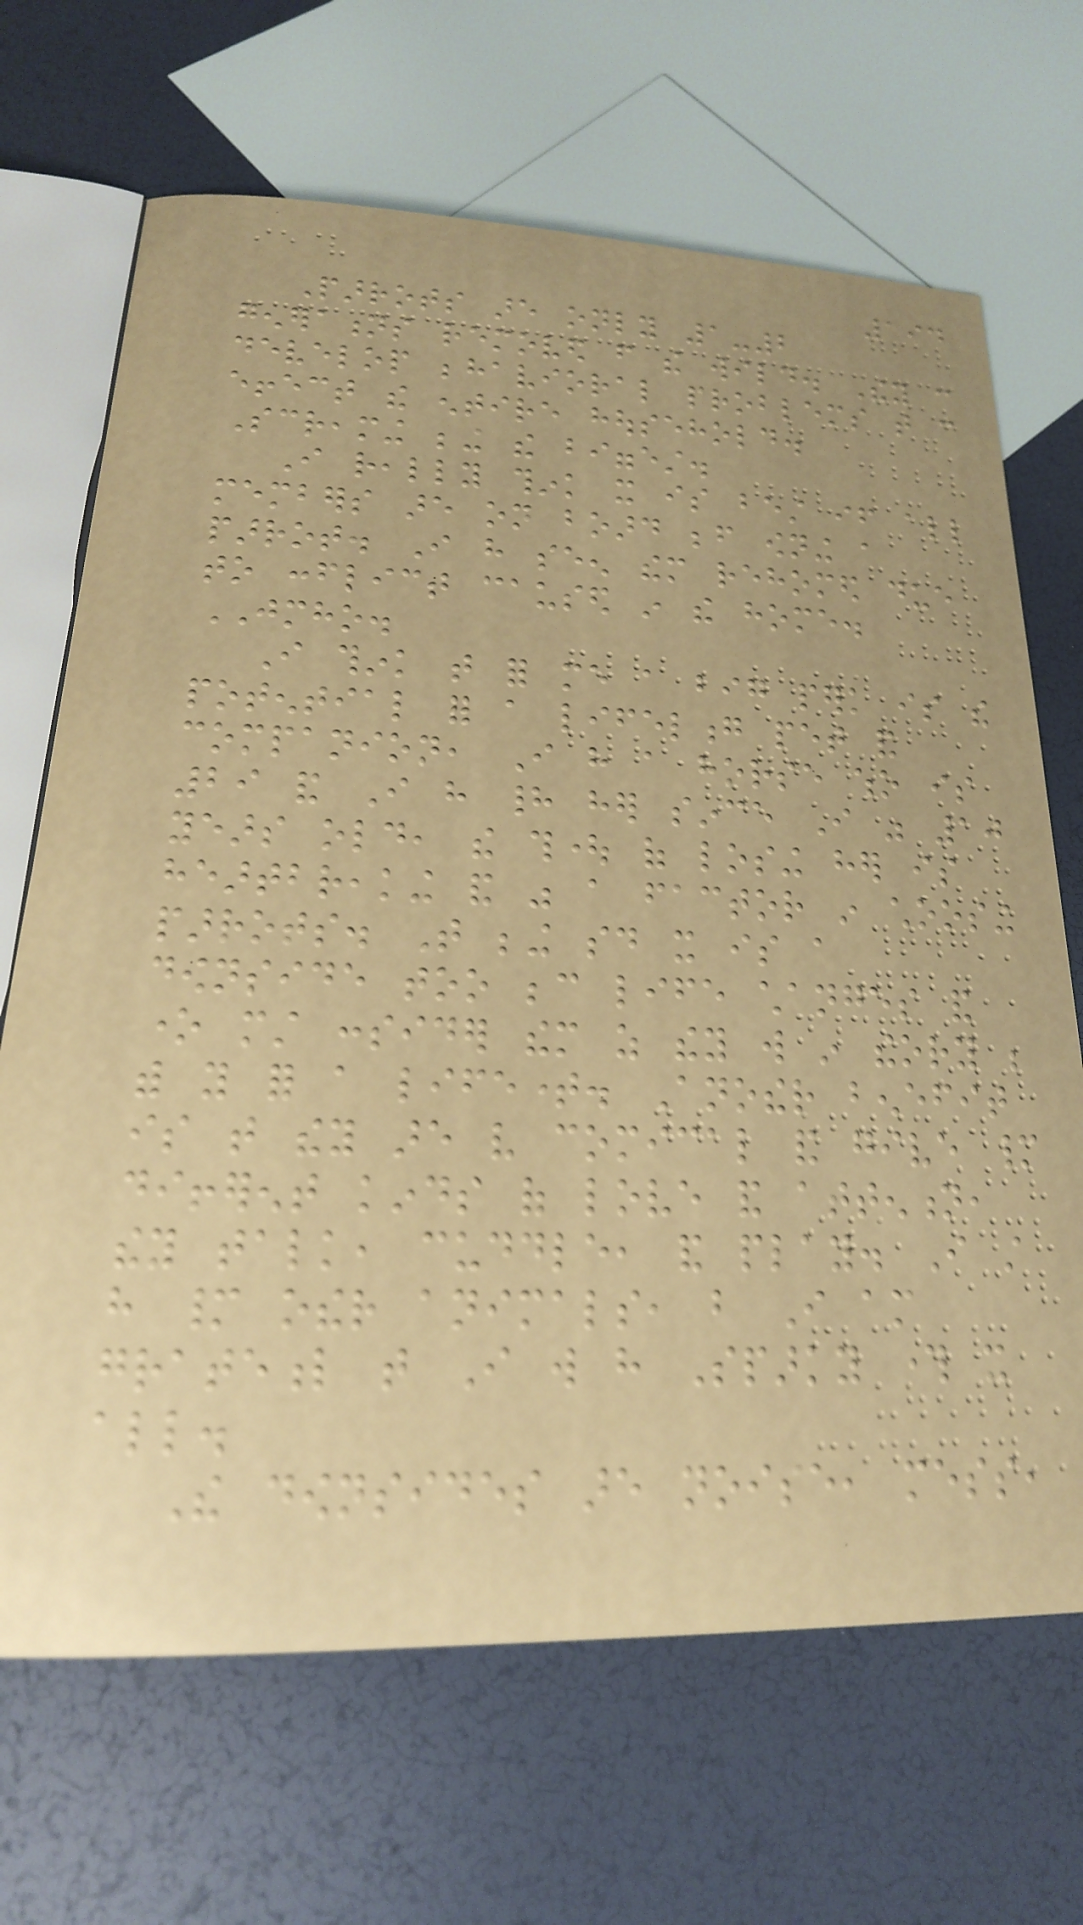194
Parrots are only 1-2
generations removed from the wild. They can
develop behavioral problems that can
effect the entire household.
Screaming being the biggest.
I really think it is best if all
members are on board before owning a
parrot. I have seen them rehomed due
to conflict caused in the home.
JMHO.
I think that for me a big perk is the
potential for a lifelong pet and
companion, I have a horse who is
29 and I have had her since I was 10
years old, the thought of losing her is
heartbreaking and was a factor in choosing
parrots. That being said it is a
downside too because life changes and
one must consider them as they will in theory be
with you for a lifetime. Another benefit
is that they are very comical and give many
different kinds of love and attention,
they talk, cuddle, and play. I still
have many other animals, but I am
grateful that I will have Sparky through it
all.
The downsides are noise, mess,
